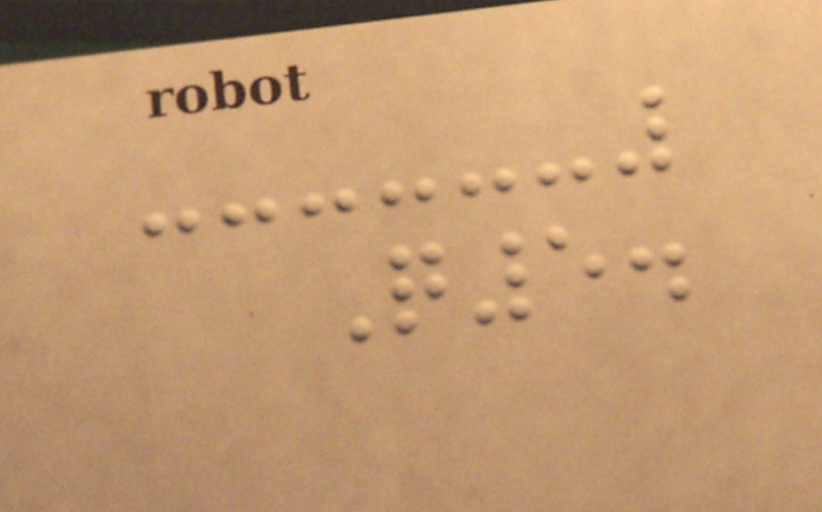Q5.
